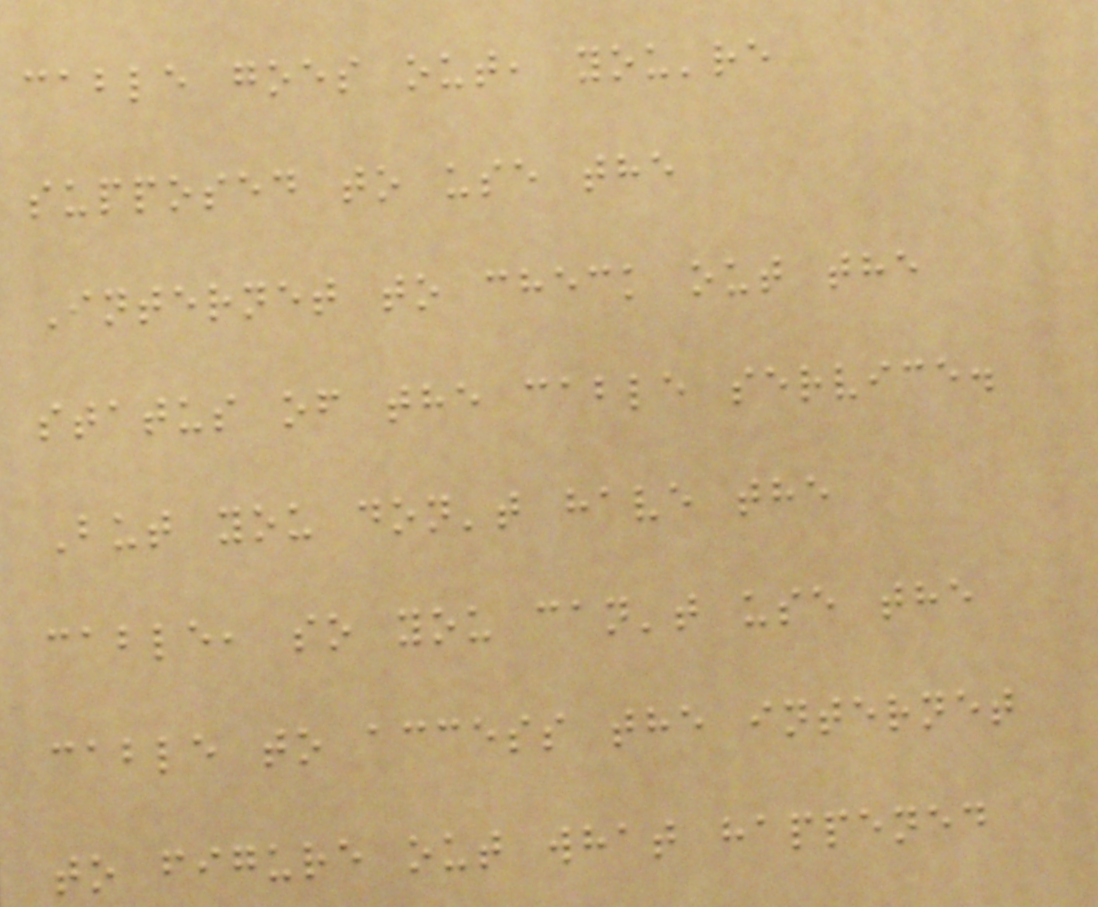cable goes out, you're
supposed to use the
Internet to check out the
status of the cable service.
But you don't have the
cable, so you can't use the
cable to access the internet
to figure out what happened
